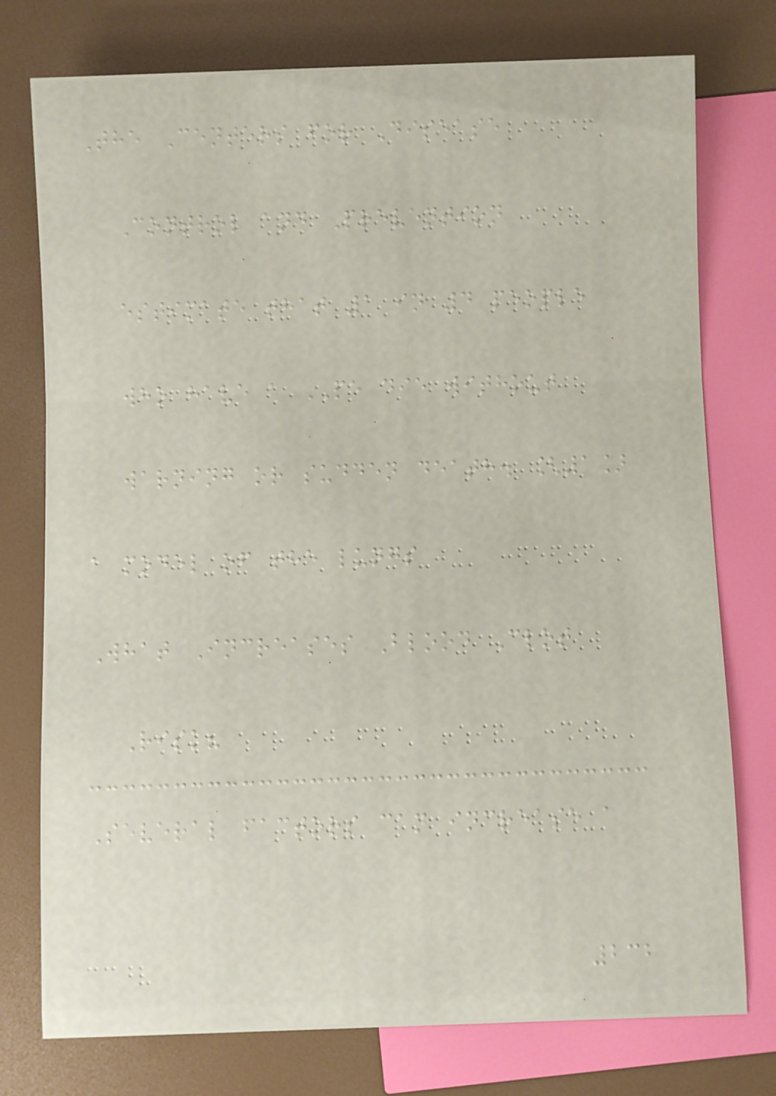The Centers for Disease
Control and Prevention
estimate that 1 in 4 people
who have a PE die without
warning or sudden death. [1]
a model of the lungs
What Increases Blood Clot
Risk?
Several factors can increase a
232
